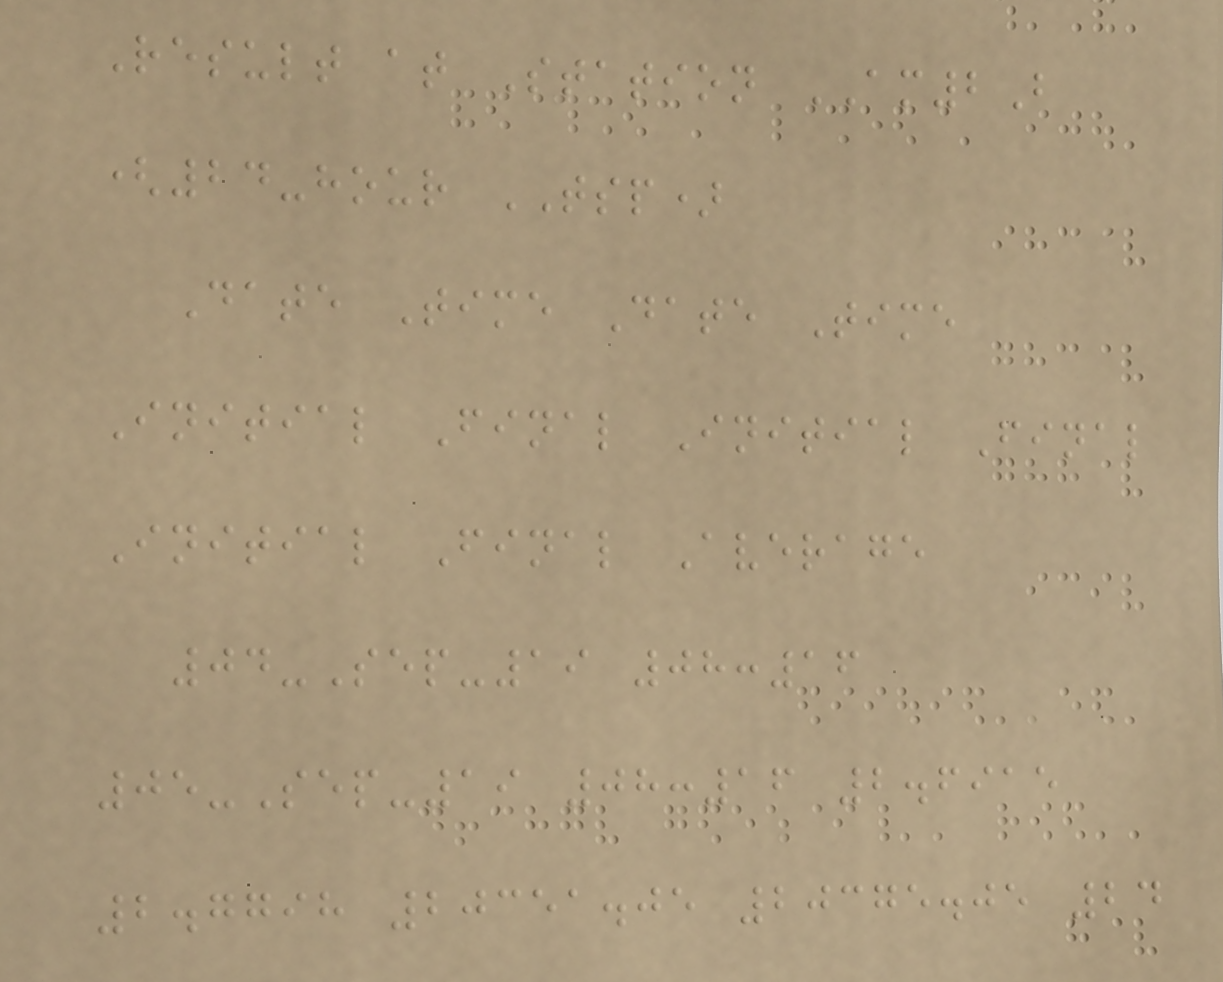Result at Station AM2B
(24-hour TSP)
Date Time Date Time
Initial Final Initial Final
Initial Final Average
04-Sep-19 08:16
05-Sep-19 08:16 2.6915
2.7798 20351.05 20375.05 24
